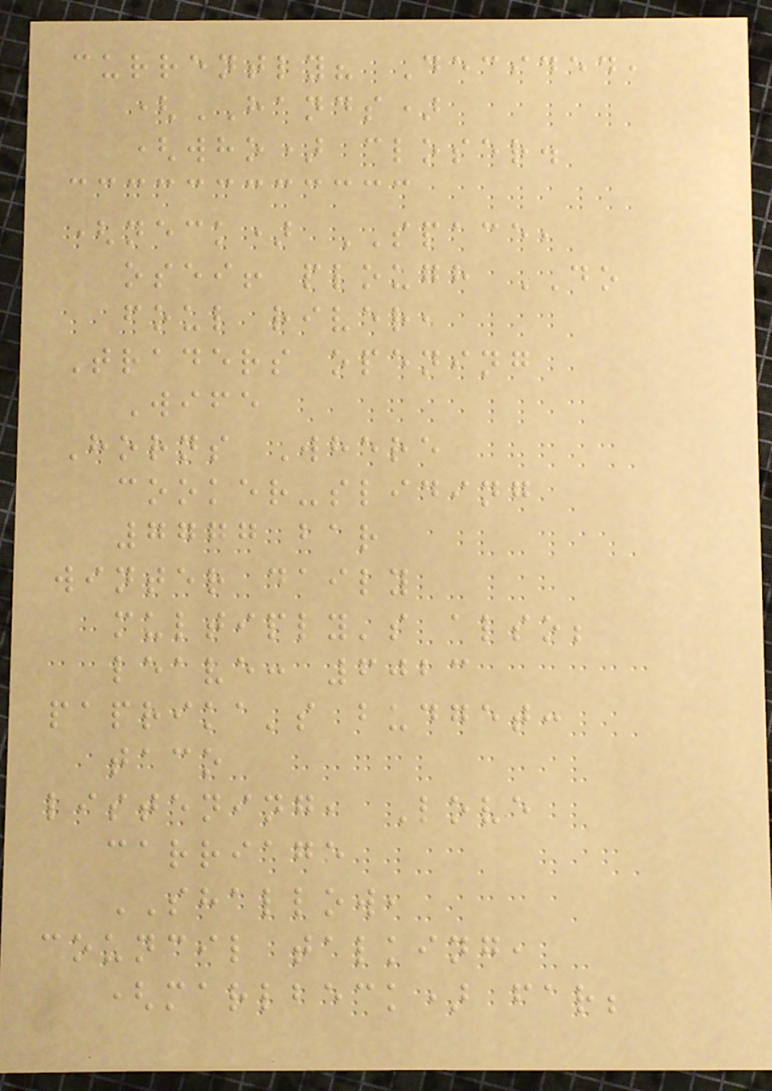currently? Decided,
(HANDS)
(who) closer.
(neck) SPACE,
osei! plough DO
foul river,
Traders opening
Wife
Horns Where
cooker-sliding
7777 bar
winter daily
multiply's also;
leave: 6023
paprika's budget:
taco
listening, Love
carriage
SHALLOW,
council talking,
(marlbeck) far;
